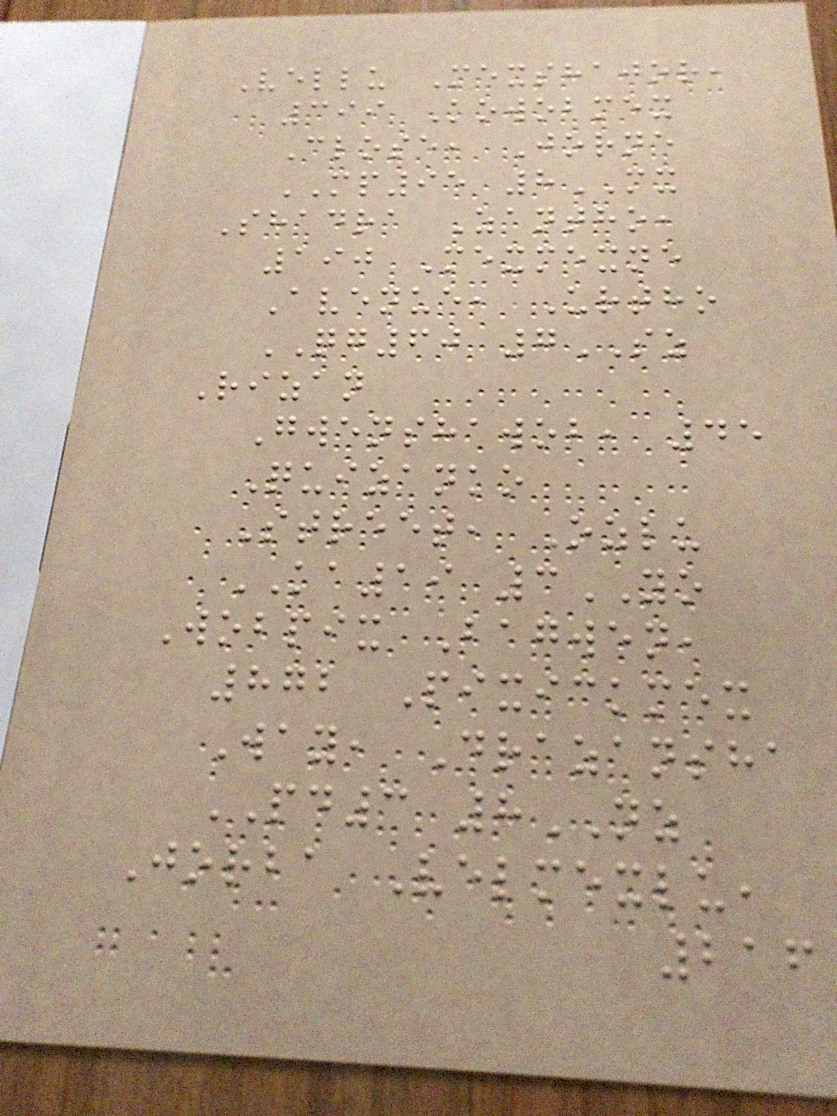Vellu Mexshajor,
399 Kowobmex
Close, Jorne
MP95 8MX
Shadra Zantho,
190 Mexmexne
Avenue, Urtho
QG60 7SZ
Rizan
Gwenshawob, 45
Quizanko
Street, Ozlu
KA19 3YO
Wobpix Bagwen,
872 Pixickmex
Way, Drazansha
PD3 8NZ
Jorba Velmexlu,
216
